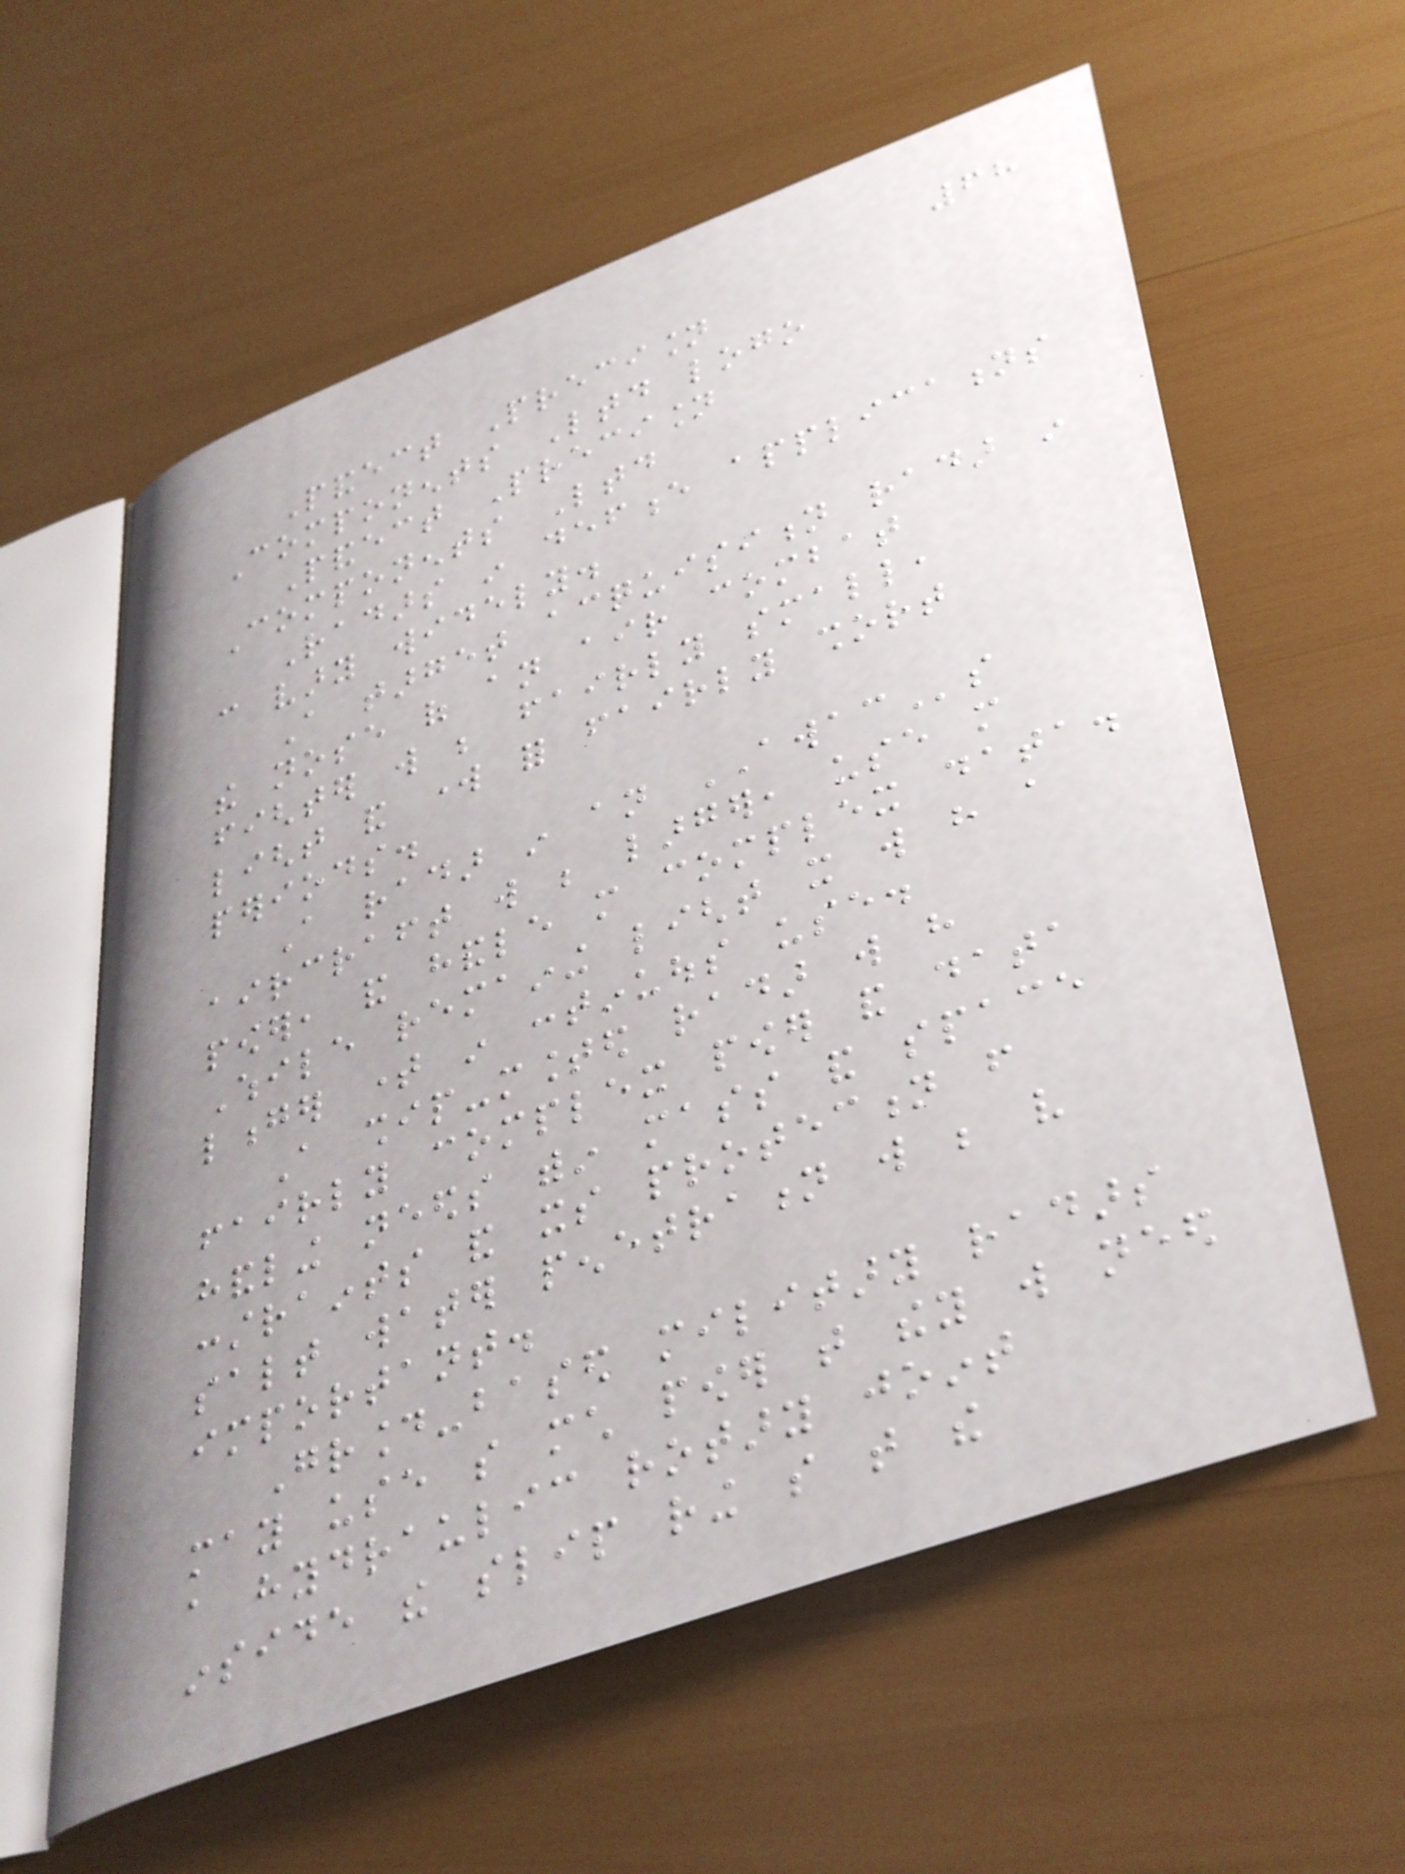68
Pandect Precision
Components Ltd logo
Pandect Precision
Components Ltd
Radars in defence applications
can vary widely.
A target acquisition radar in
the nose of an air combat
fighter will be fairly small,
light and work for fairly short
periods.
A radar in an AWACs
aircraft will be larger, use more
power, and handle more complex data.
While remaining light it will have a
longer time in continuous use.
A ship-mounted radar will have
fairly complex power and data
handling needs within mass and space
constraints and its protection from
salt water penetration will be very
important.
Ground-based military radars
may use so much power that they will need
a hydraulic rotary joint
inside the slip ring so that the
